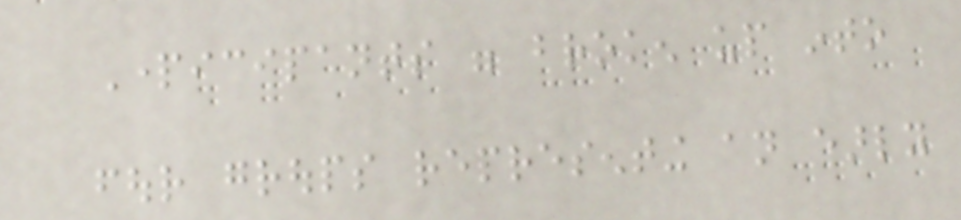Participants were broken up into
four groups representing an early
